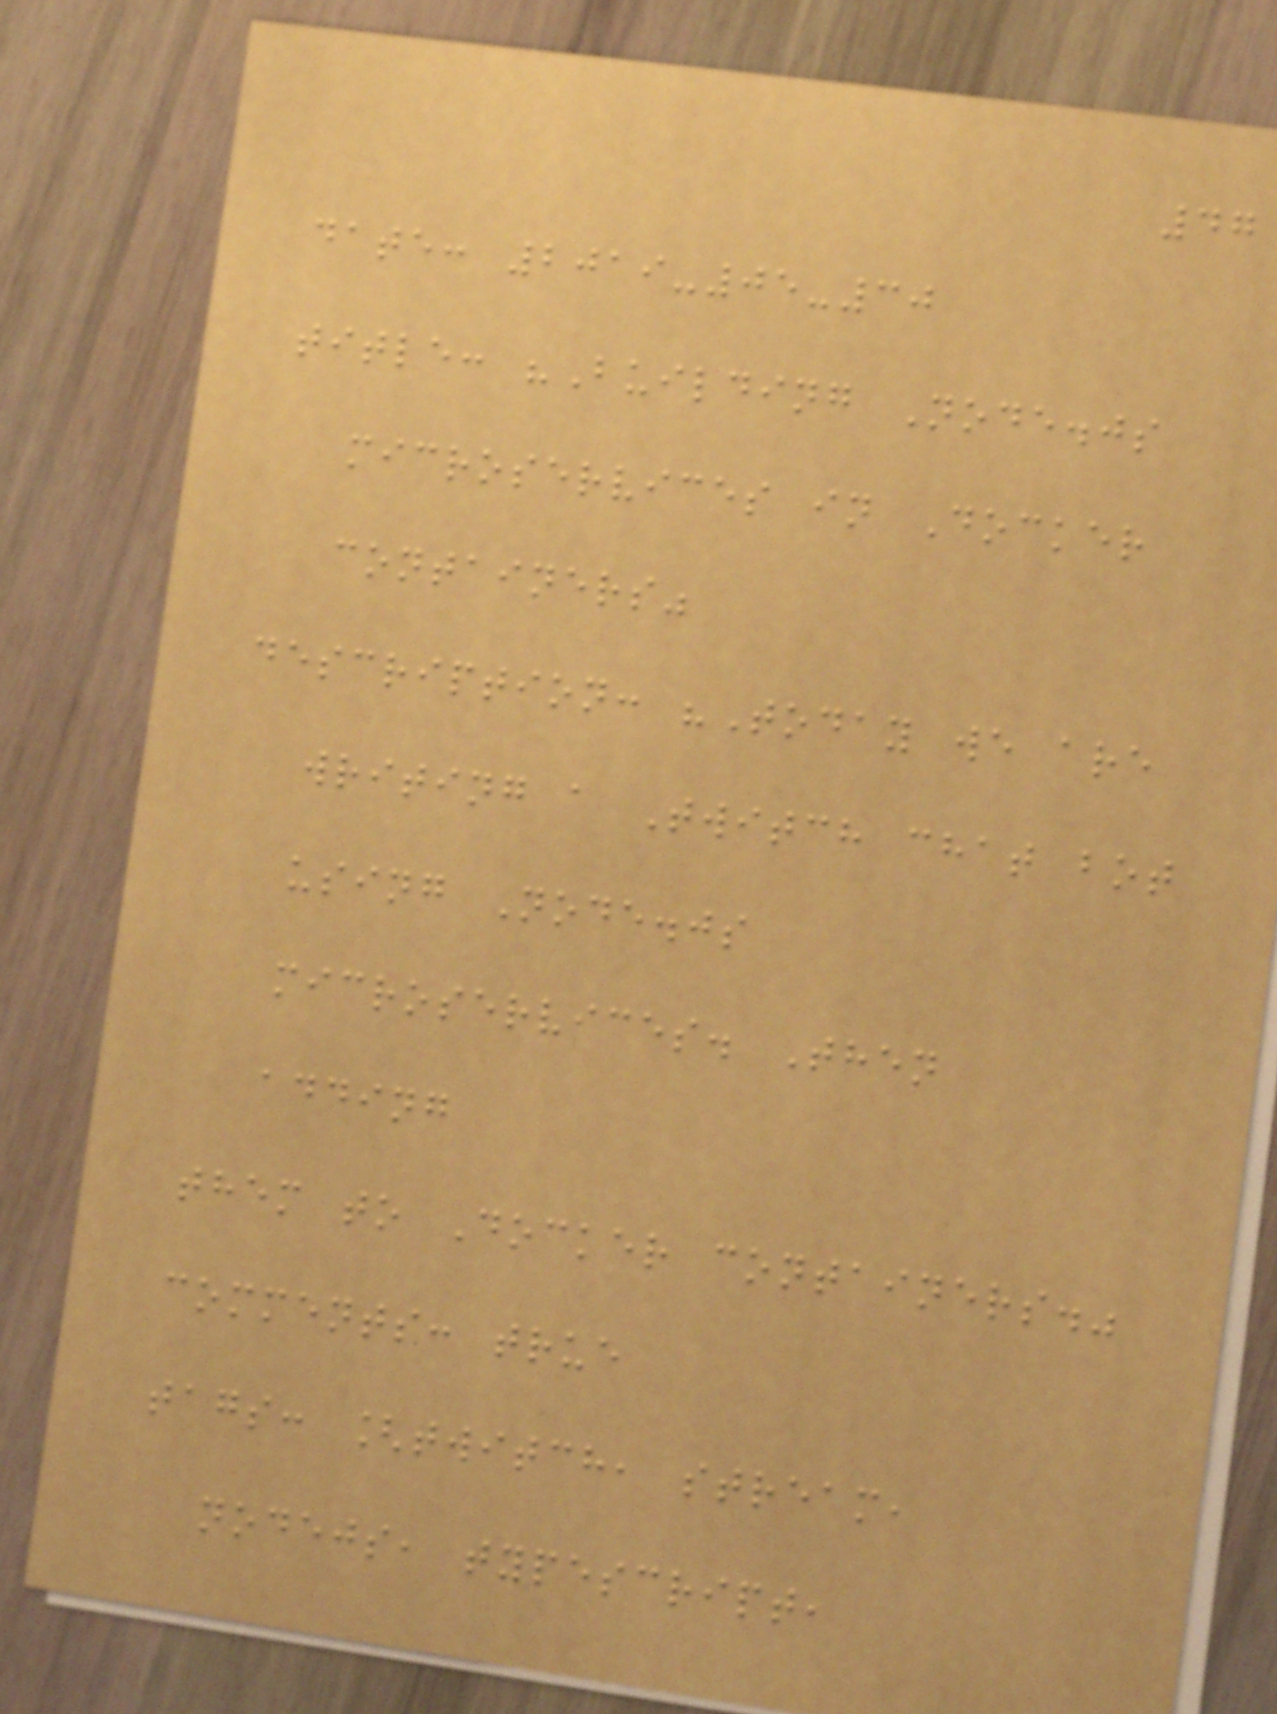47
date: 2019-05-30
title: "Building Node.js
microservices in Docker
containers"
description: "Today we are
writing a Twitch chat bot
using Node.js
microservices. Then
adding
them to Docker containers."
comments: true
tags: [twitch, stream,
nodejs, typescript,
